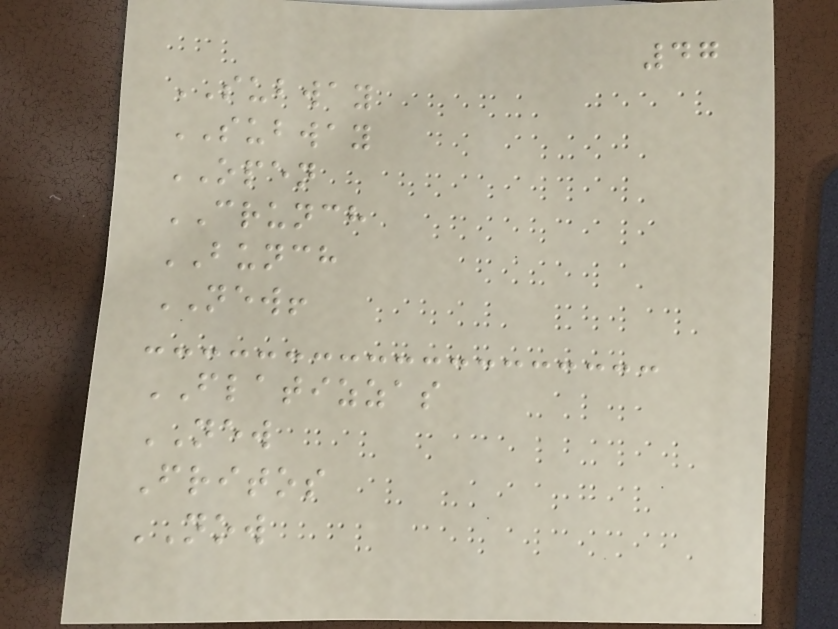47
SUBWAY
SUBWAY
OPEN
CRUNCH
BUNCH
NEW!
FLATIZZAS
NEW
Fritos
NOW
